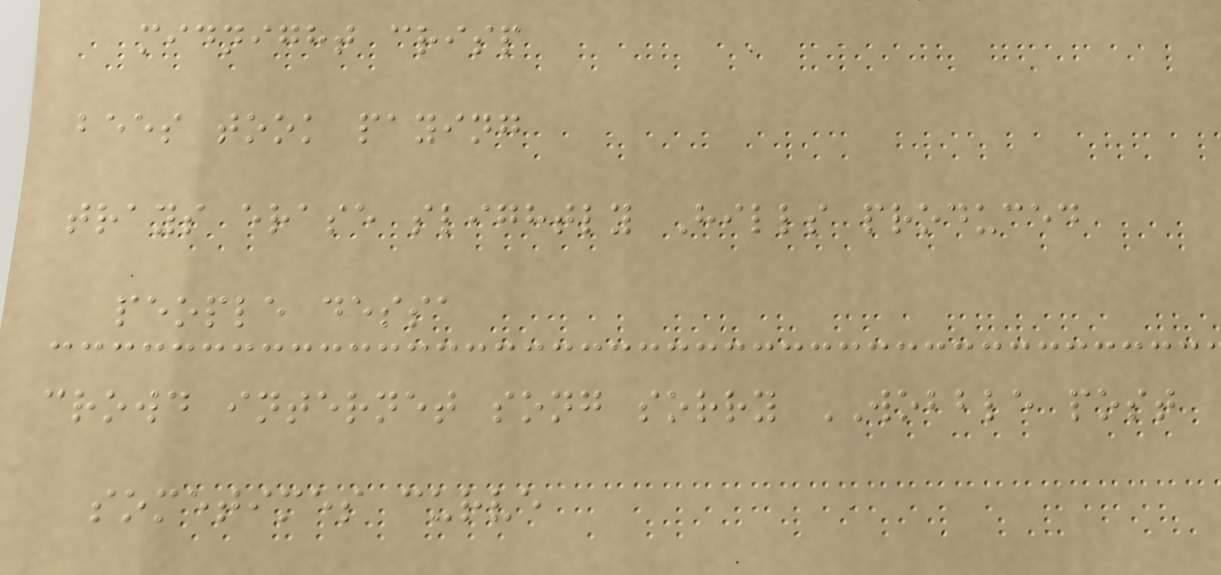midnight crisp
bees took paying
trays erase slightly Hills produced
people dessa
crowd internet song sorry WOBBLE post
sometimes curve
